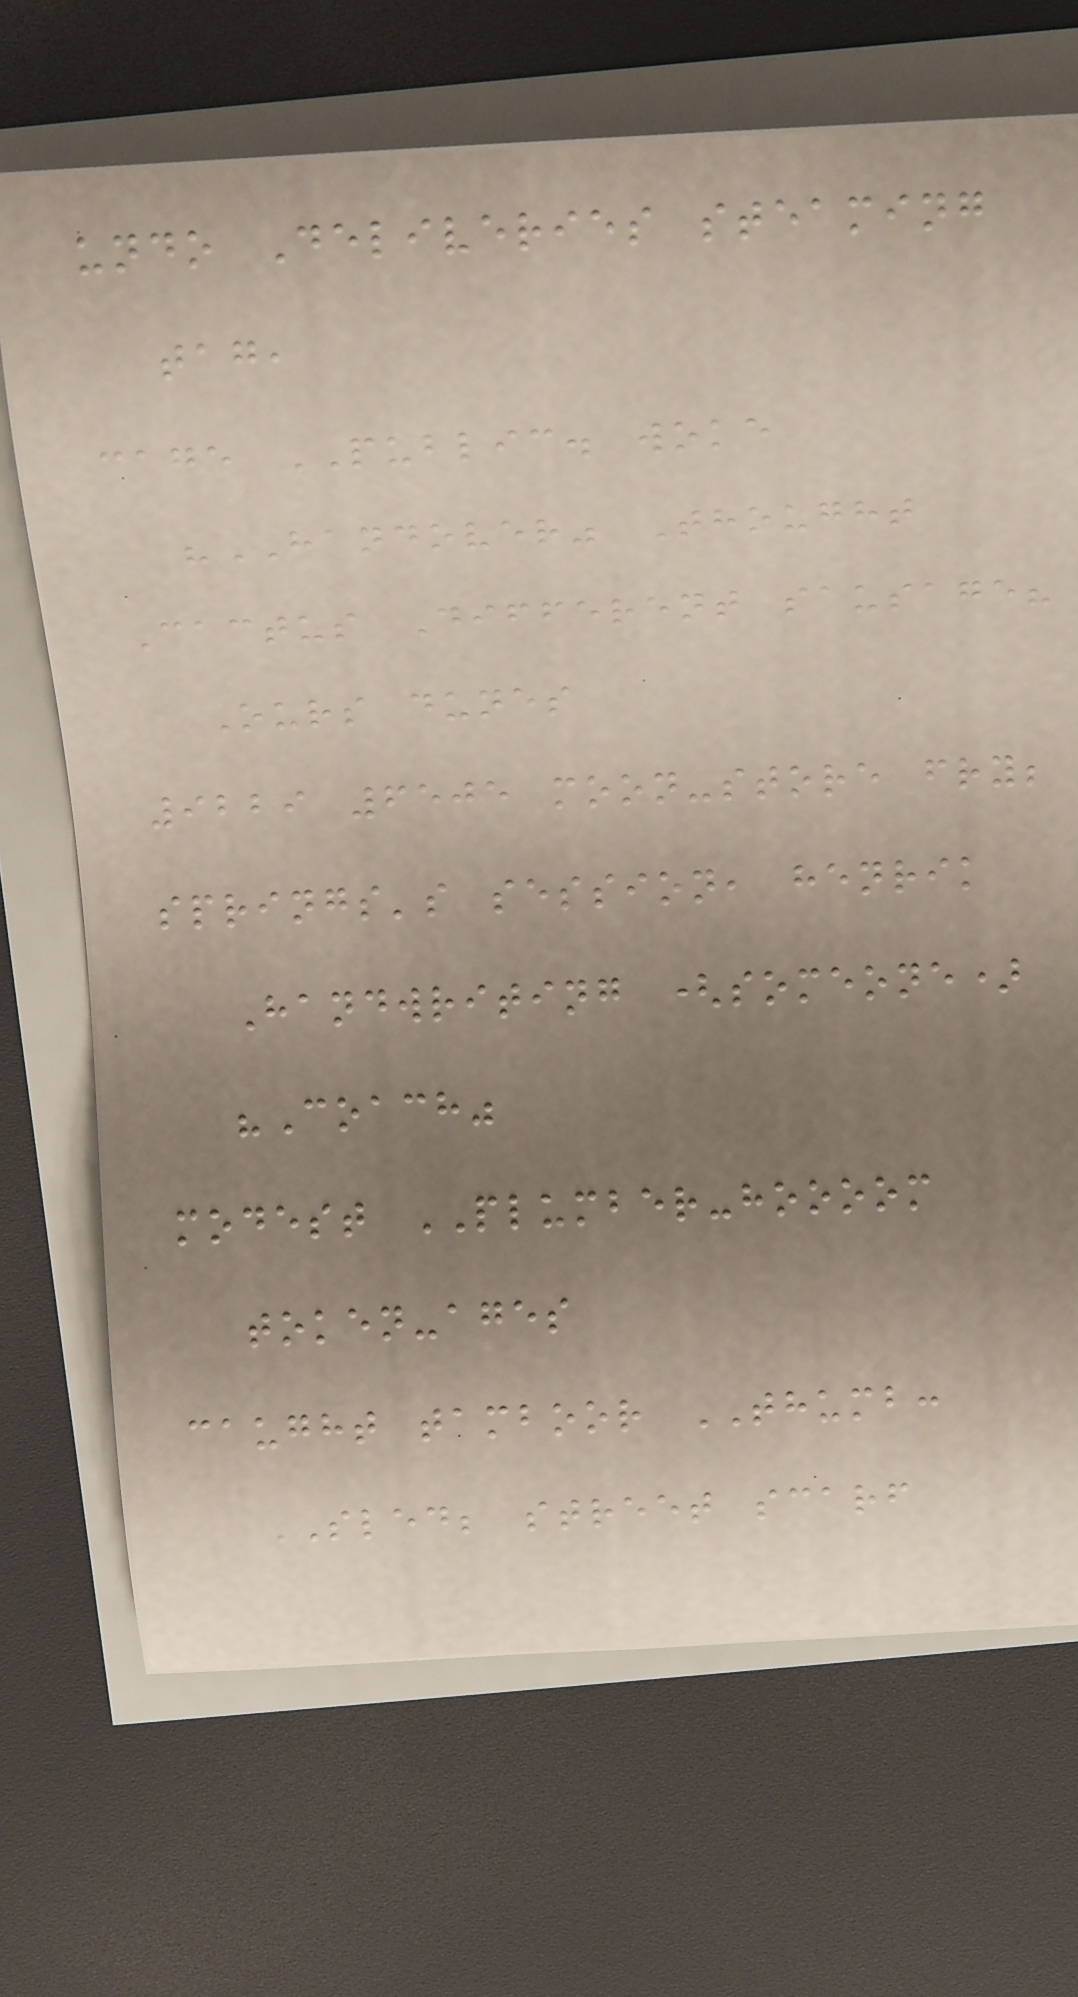undo Deliveries steaming
tag,
cage PUBLIC. woke
"HANDOVER" Thought
Cactus Different sausage?
Ours dunes
9229 6505 moon-store fry;
springs's session, henrik
Handwriting (someone)
"Coach"
modest PLUMBER-hoooom
token-ages
caught tamboor THUMB:
SLED; street scarf
